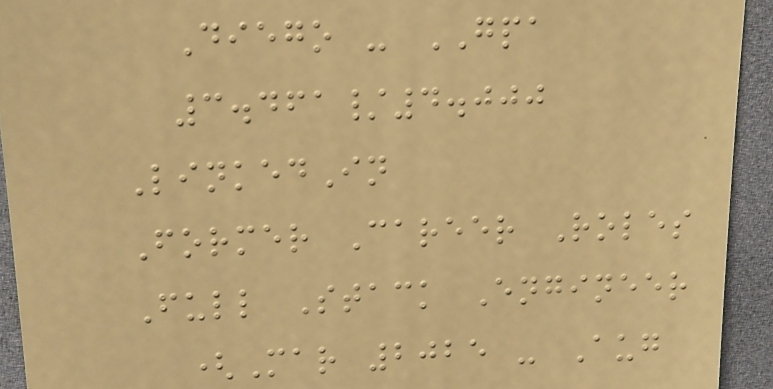Diego - GPA
3.461/4.000
LinkedIn
Former Career Roles
Full Stack Engineer
(Mar 2025 - Aug
